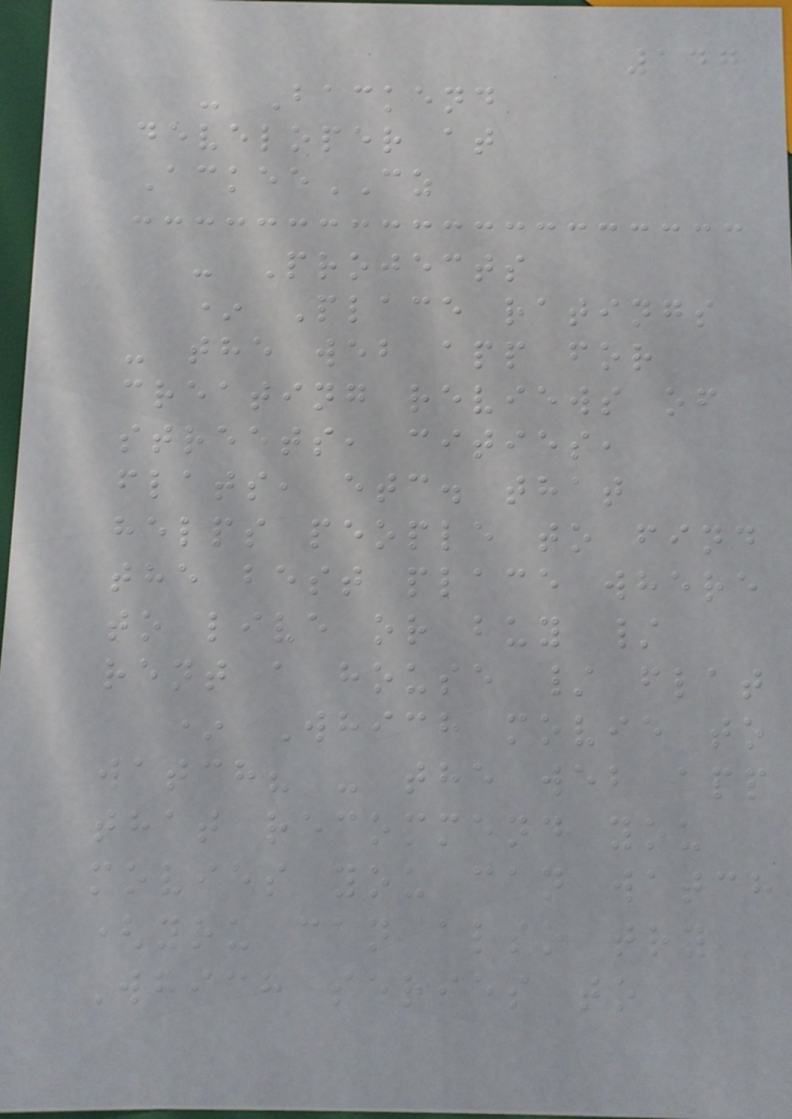147
- Backend
developer at
AckeeCZ
- Projects
* Place ratings
- the web app for
creating reviews of
streets, cities,
flats, etc. that
helps people to find
the best place where
to live or buy /
rent a house / flat
* Which movie to
watch? - the web app
that recommend you
movies you can watch
(you can also try
Which series to
